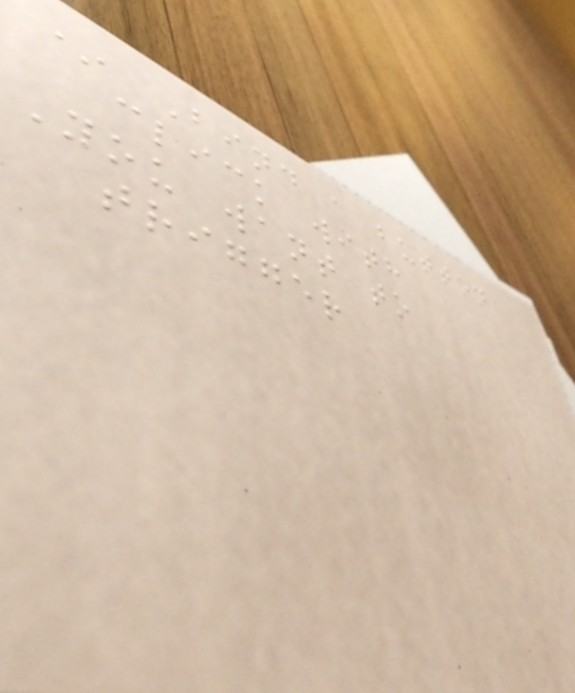* Bind a button
click with
You want to
trigger
